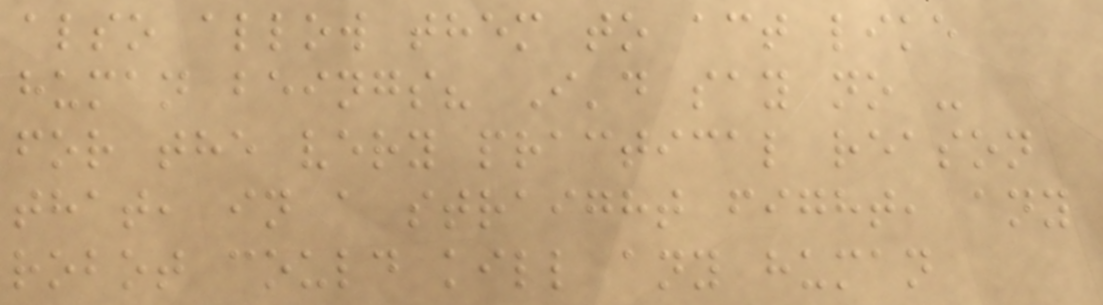also allow them to act like
human beings? I'd say no -
for the very practical reason
that, in a straight fight, any
robot could kill any human
